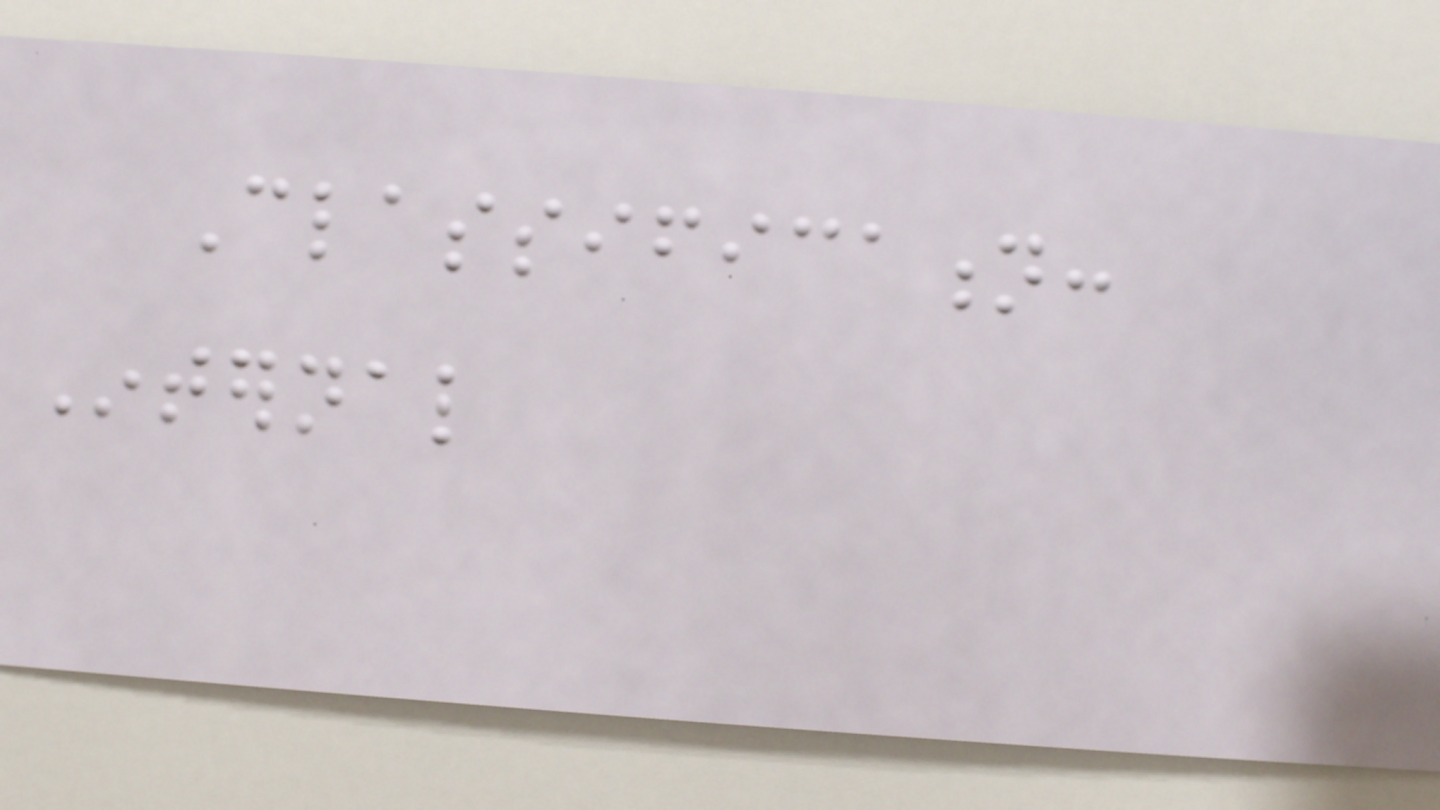Classification:
Internal
